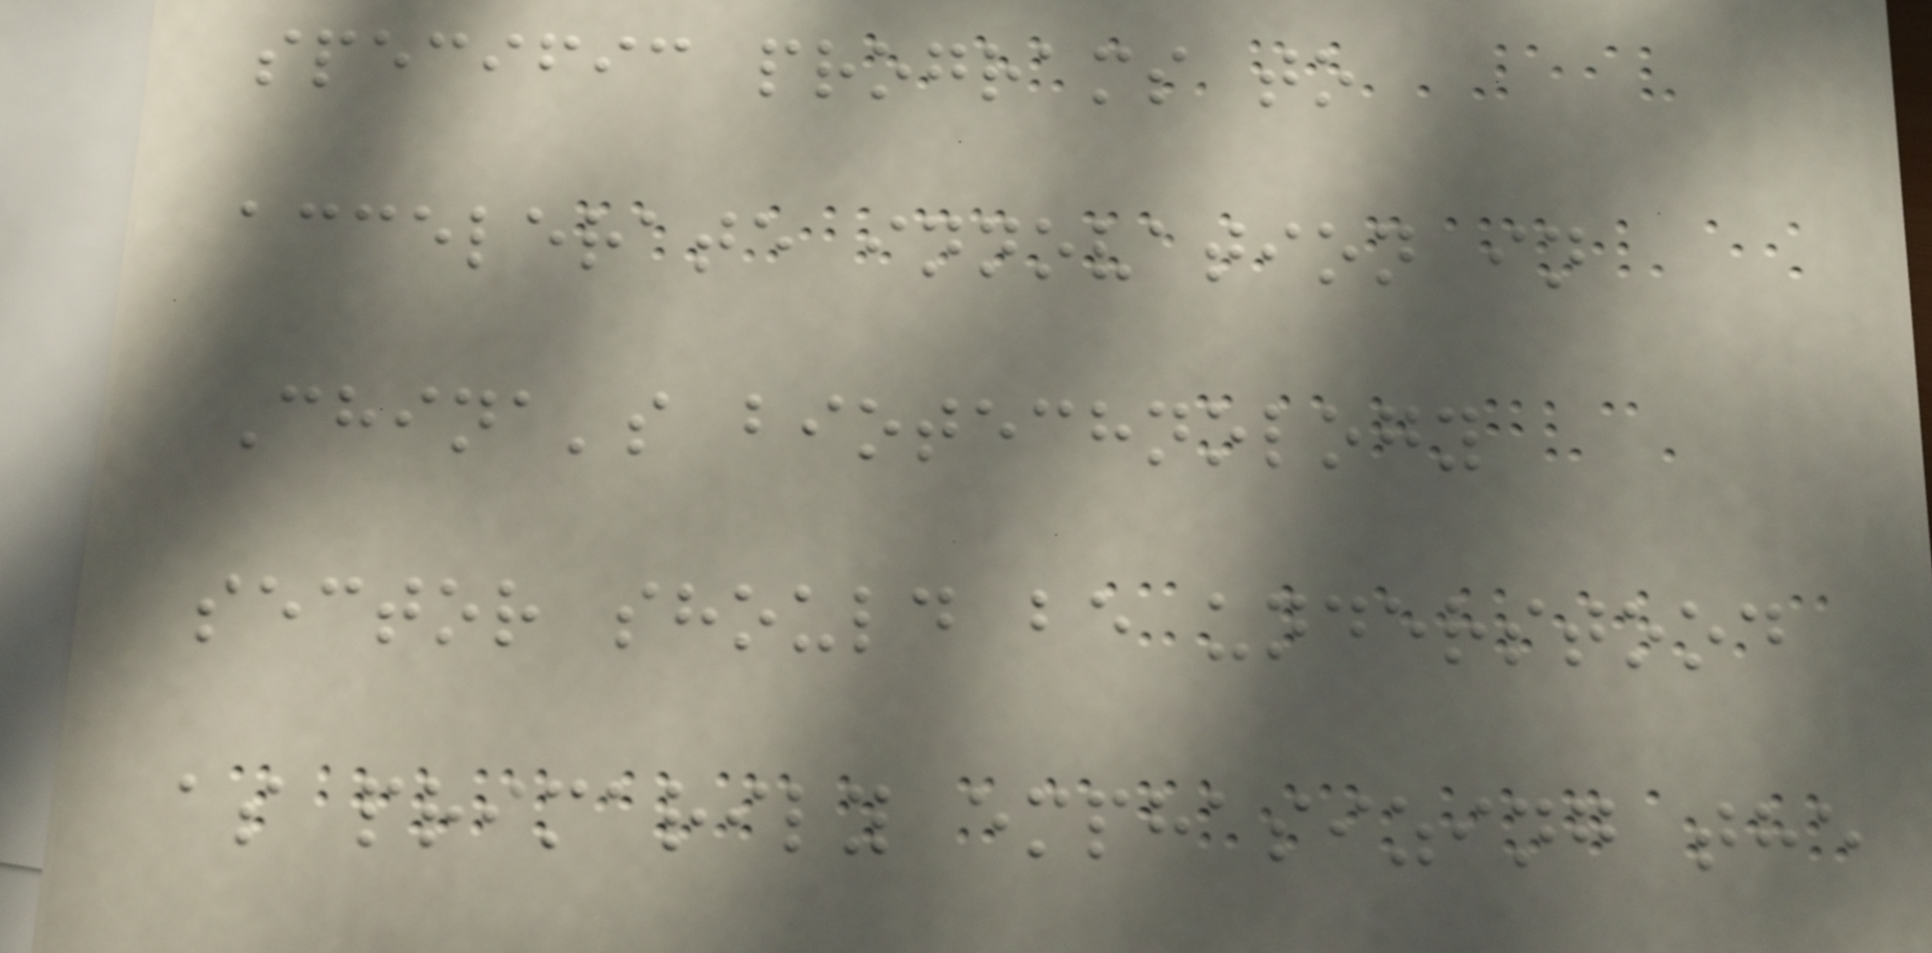specific programs to
accelerate innovation in
China's biotechnology
sector should be understood
as primarily emphasizing the
